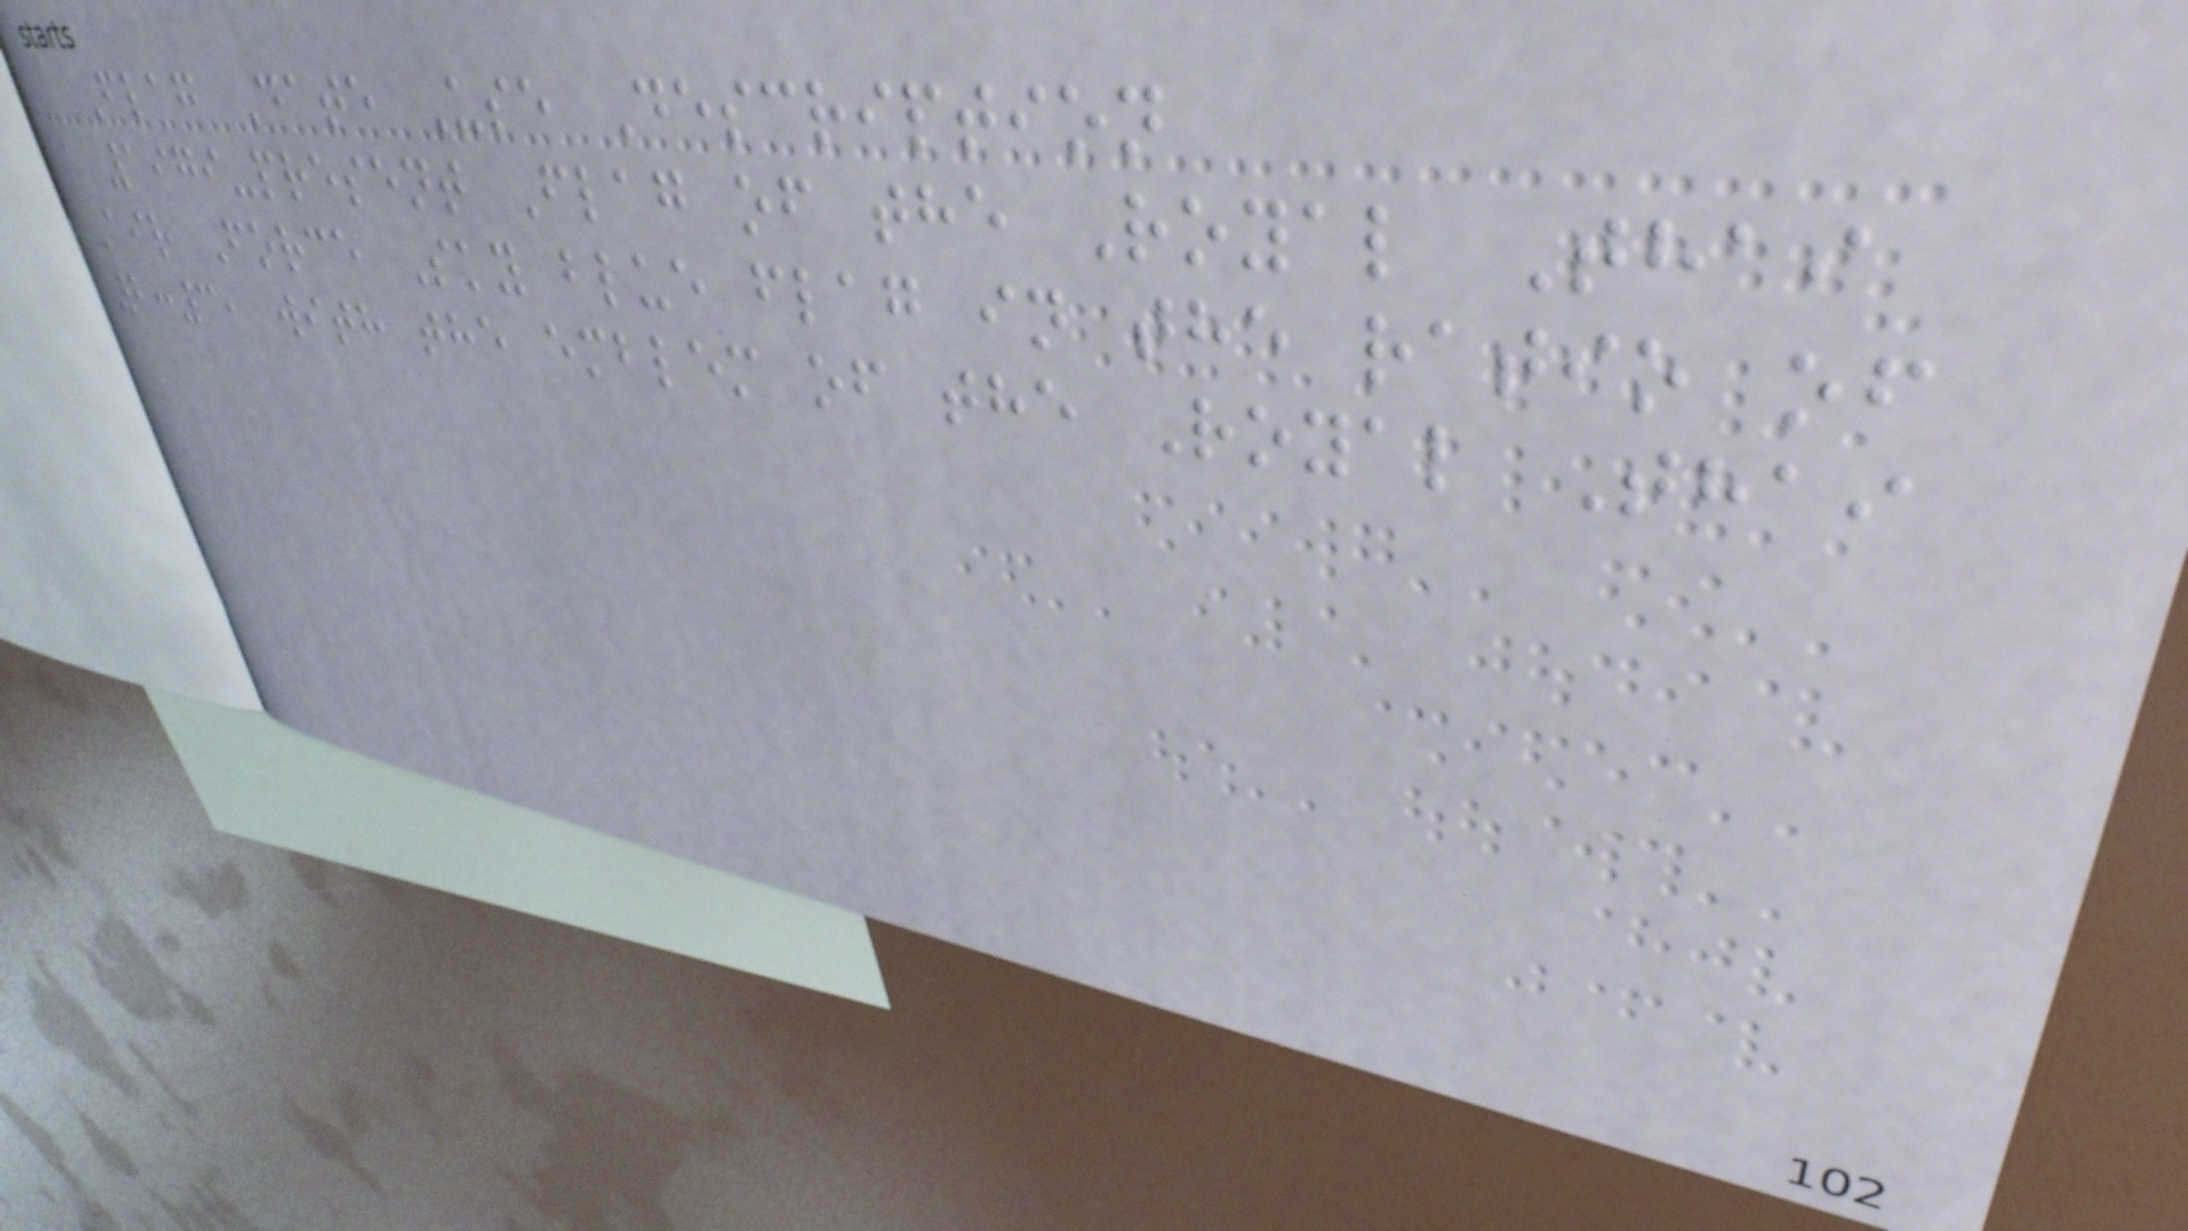Flag Date Use Description
1979-present Flag of the Royal Thai
Air Force Sky blue flag in the ratio of
2:3, with the emblem of the Royal Thai
